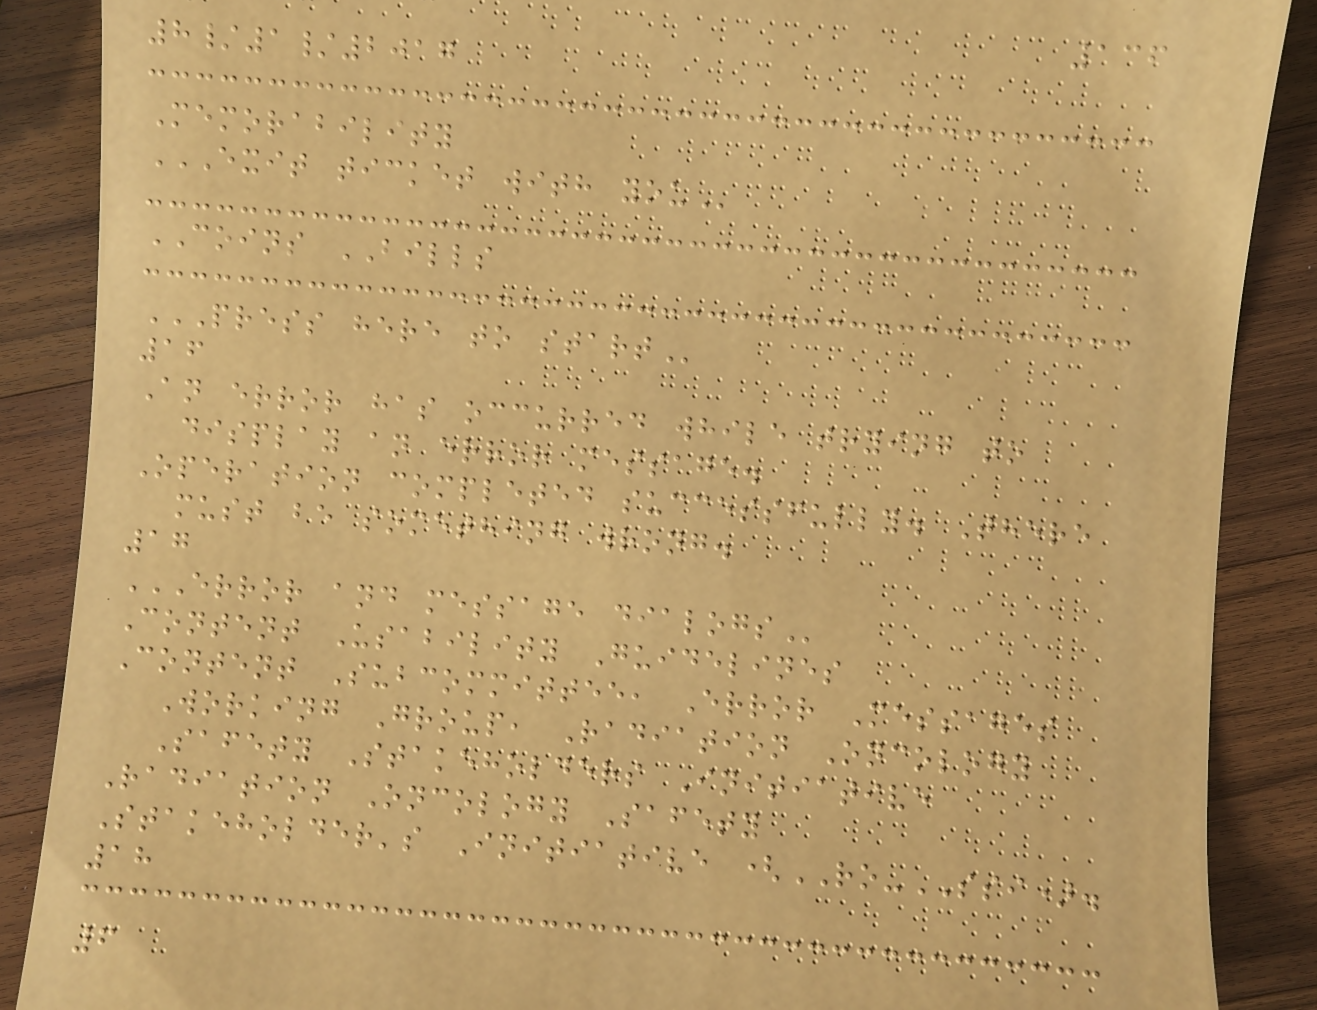136
8/1/2017
Memorability
EXIT TICKET WITH YOU
COINS BILLS
PRESS HERE TO START
16
An error has occurred while trying to
display an error message.
Operation completed successfully. There
must be something wrong.
17
ERROR AND MESSAGE DIALOGS
Content Usability Guidelines
Content Subcommittee, Error Messages
Working Group, Radiation Oncology
Safety Stakeholders Initiative
Radiation Oncology Safety
Stakeholder's Initiative (RO-SSI).
18
6
